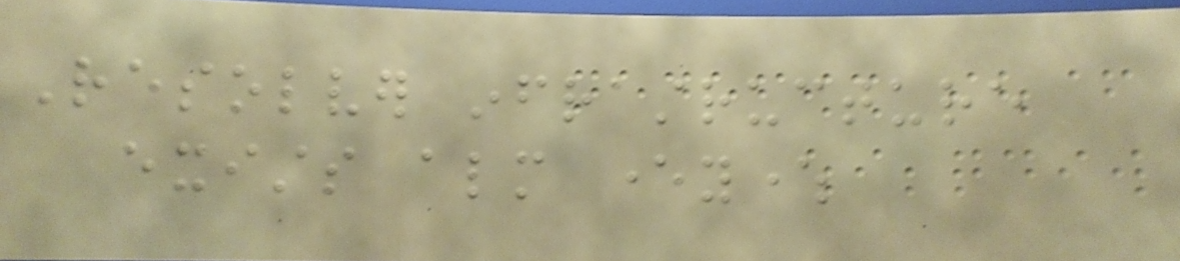Resolver infrastructure
exists almost everywhere
